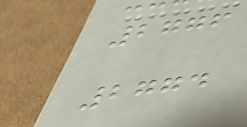2776
2774
